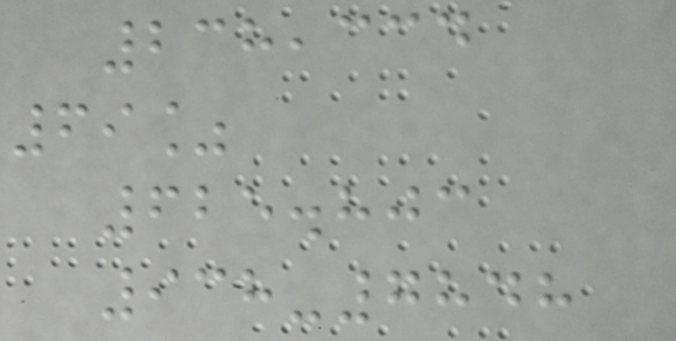238,334
69%
625.803
938-7848
